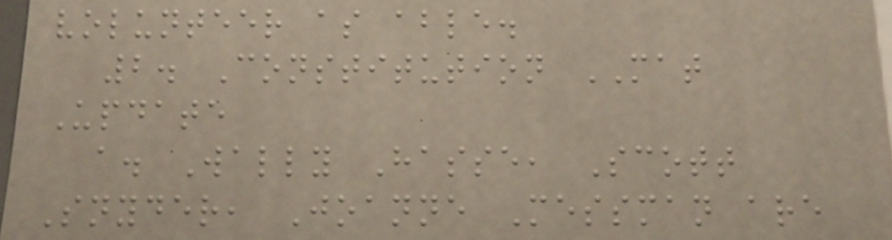volunteer as able.
2. Constitution MAT
Update
a. Wally Hasse, Scott
Snyder, Joanne Messman are
